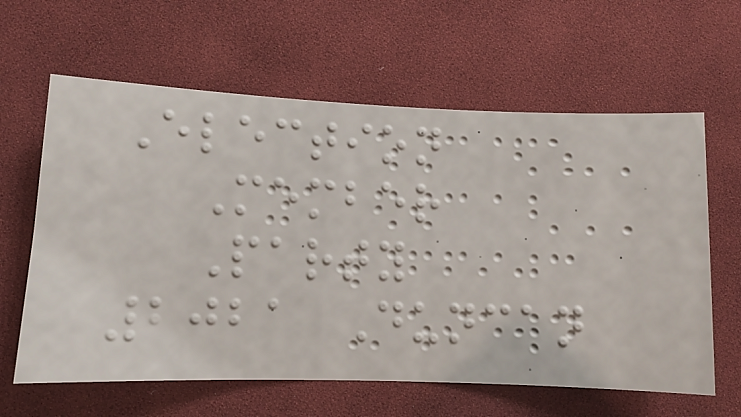Election
Member
Party
2021 Duncan
